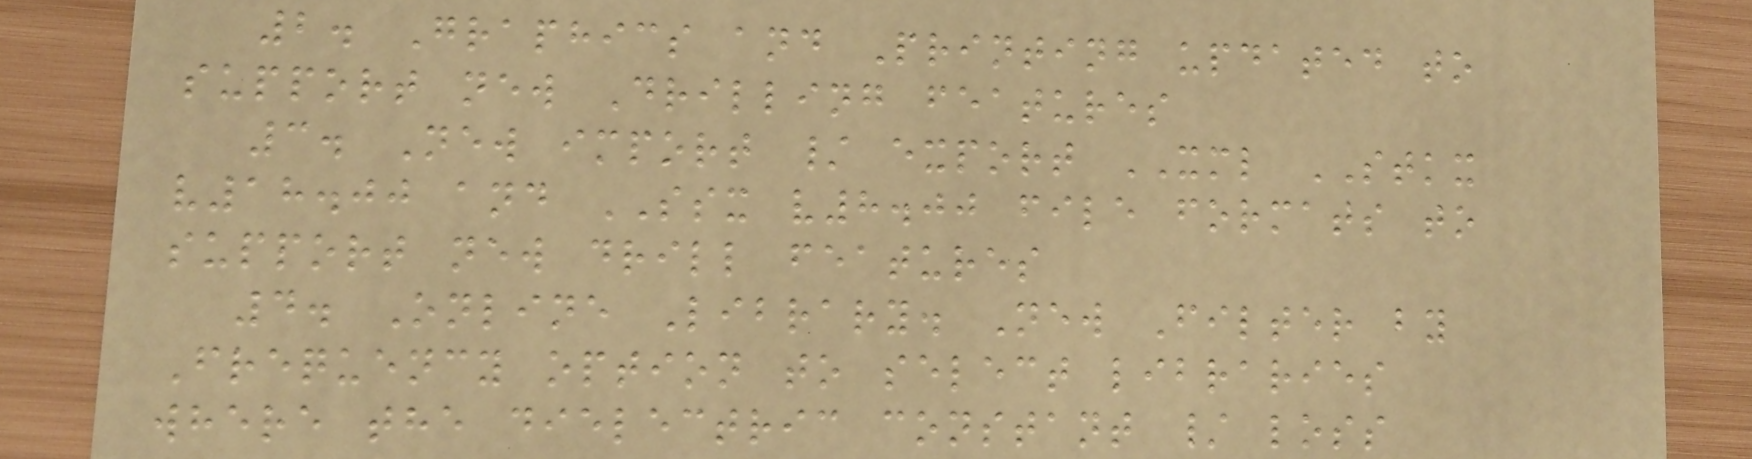2. Graphics and Printing updated to
support new Drilling features
3. New import / export XML STKX
v18.00 and SSX v8.00 file formats to
support new drill features
4. Online Library. New Filter by
Frequency option to select libraries
where the dielectric constant / loss
